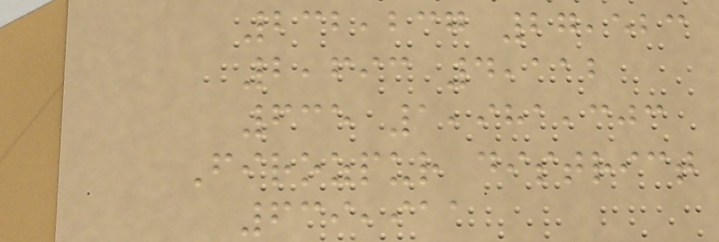232,237 27,523
2,693 4,112
635 1,981,303
Firozpur district
639,911
